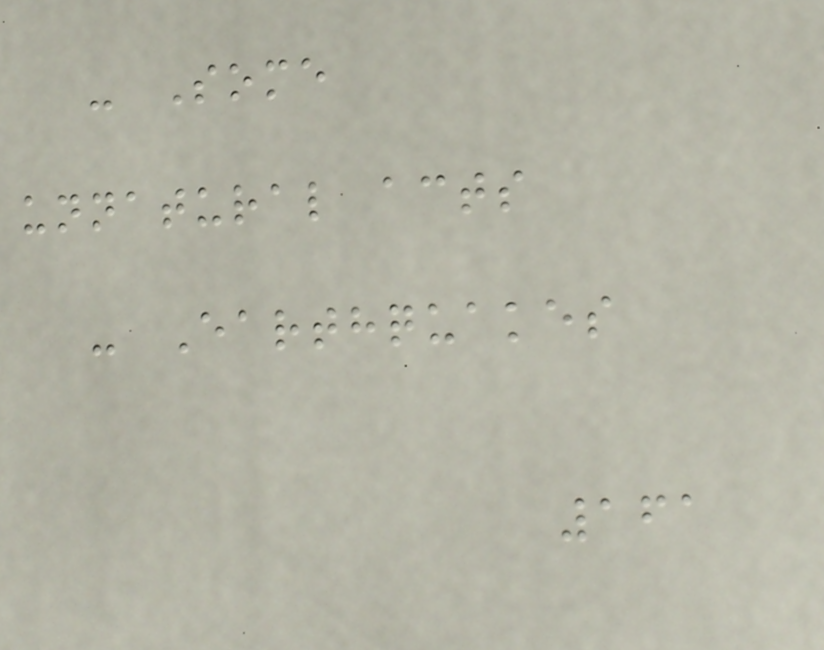- Some
unnatural acts
- Earthquakes
161
